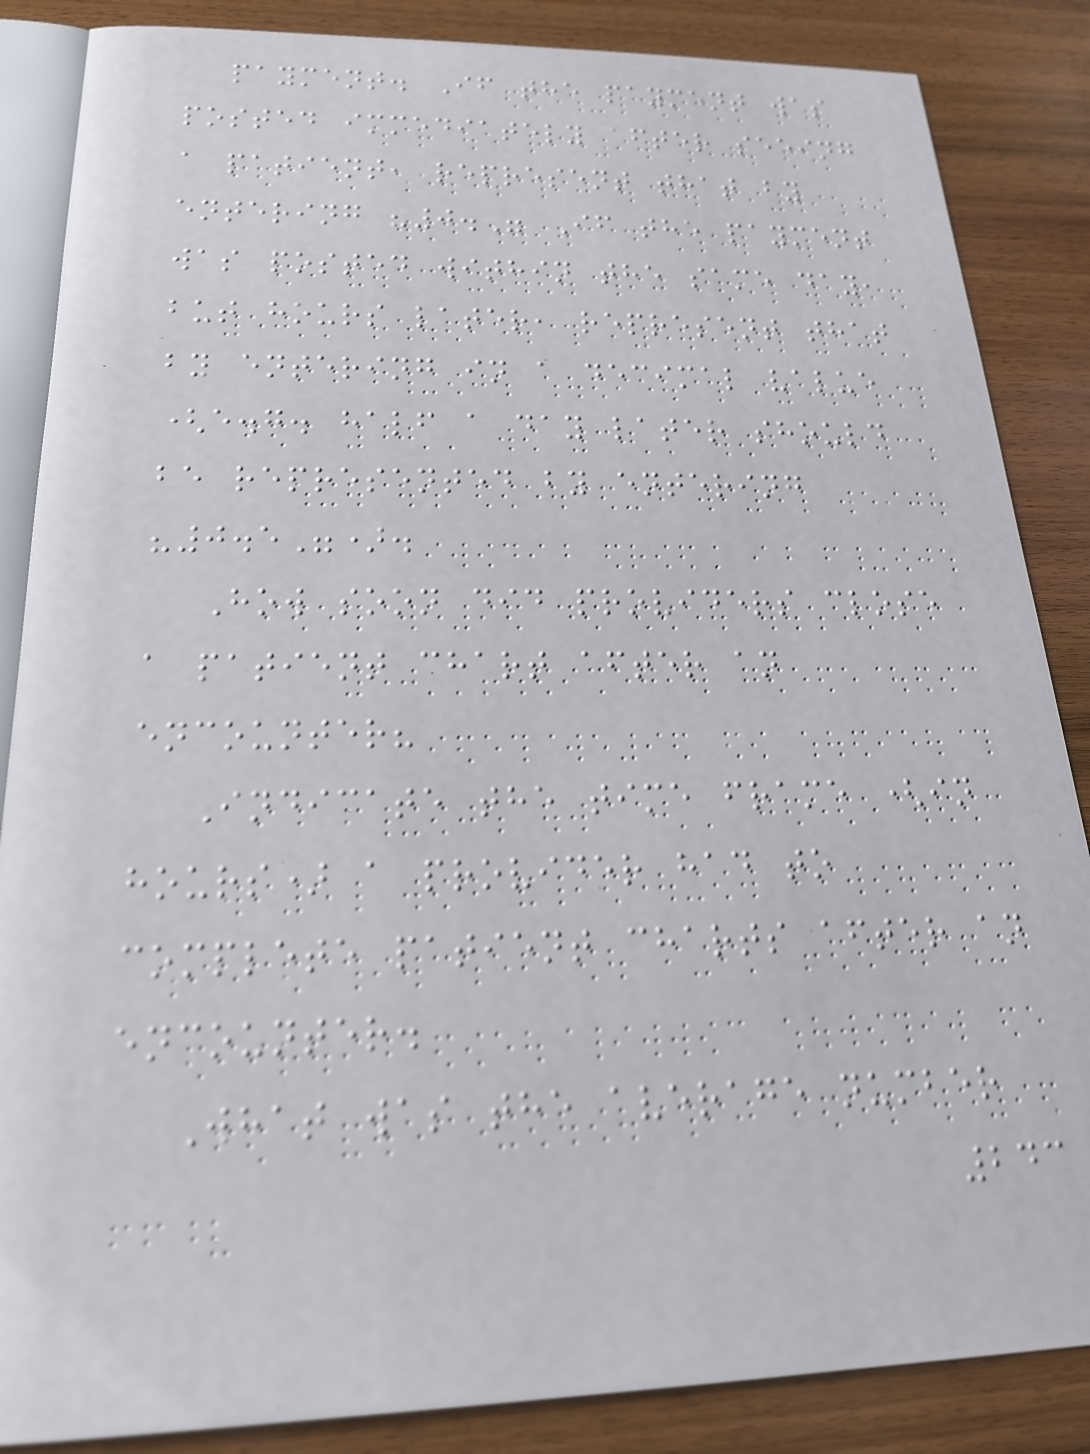payment. If the payment was
posted immediately after seeing
a patient, represent that by
entering "0." If the payment
was posted within the same day,
but hours later, represent that
by entering in a decimal value
(e.g. half a day later should
be represented by entering
"0.5").
How soon did providers close
a patient chart after an
encounter?
Indicate the time frame (in
hours) a provider had to
complete patient charts after an
encounter.
What was the average number
243
